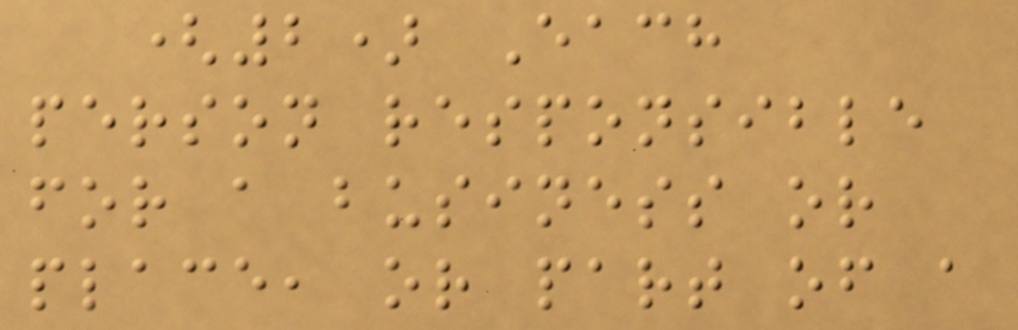(2) Each
person responsible
for a business or
place, or part of a
